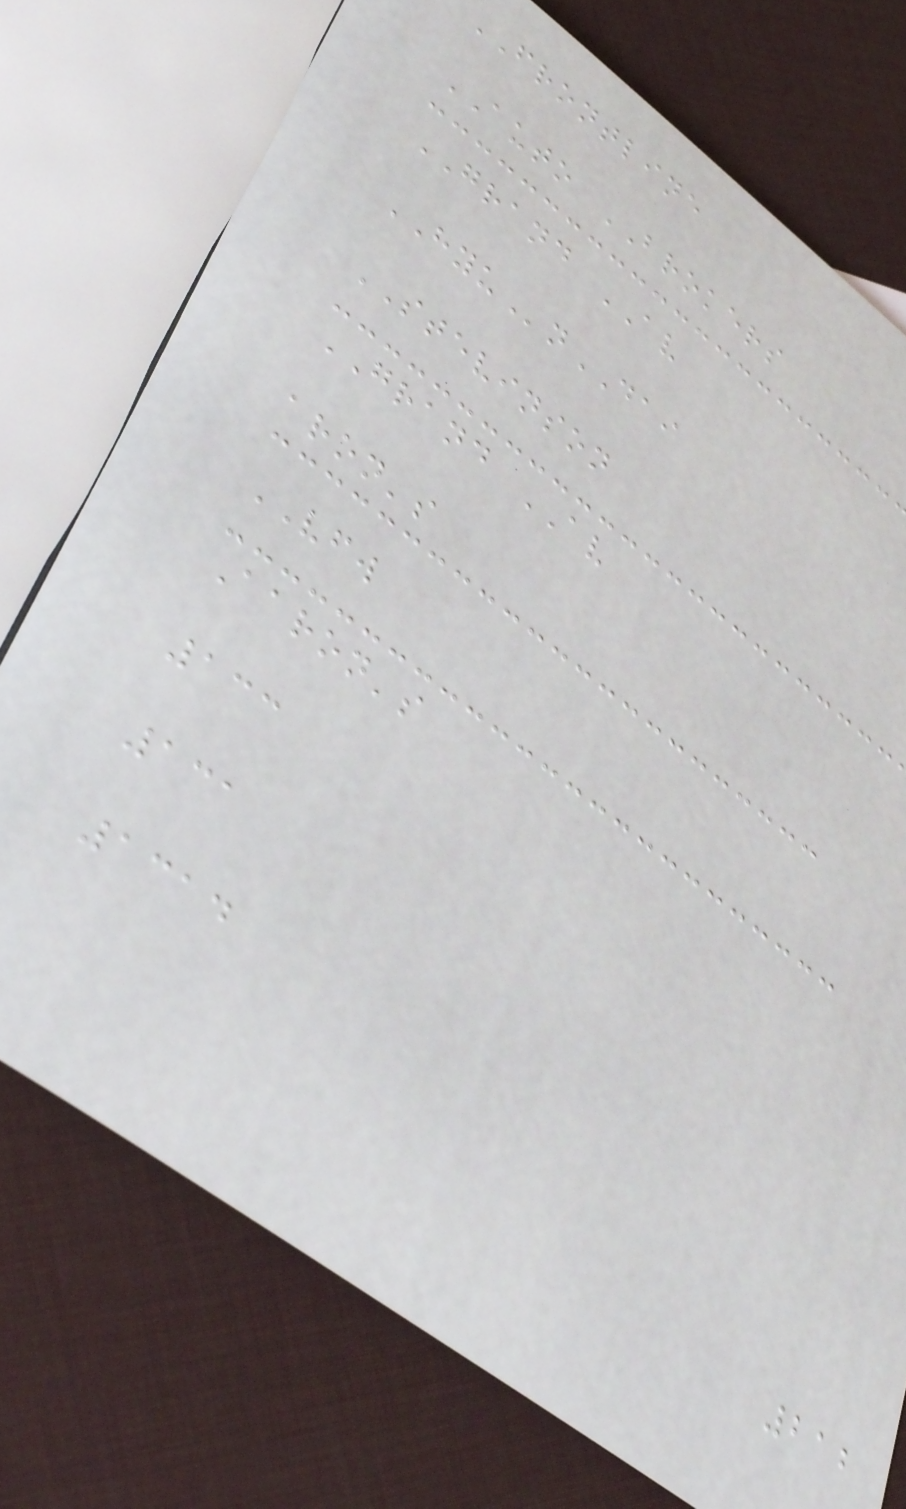FRONTLINE
AUTO BROKERS
GRAND AV
HYUnDAI
STEVINSON
GRAND AV
aron's
VFW
Aaron's
133
131
1314
212
